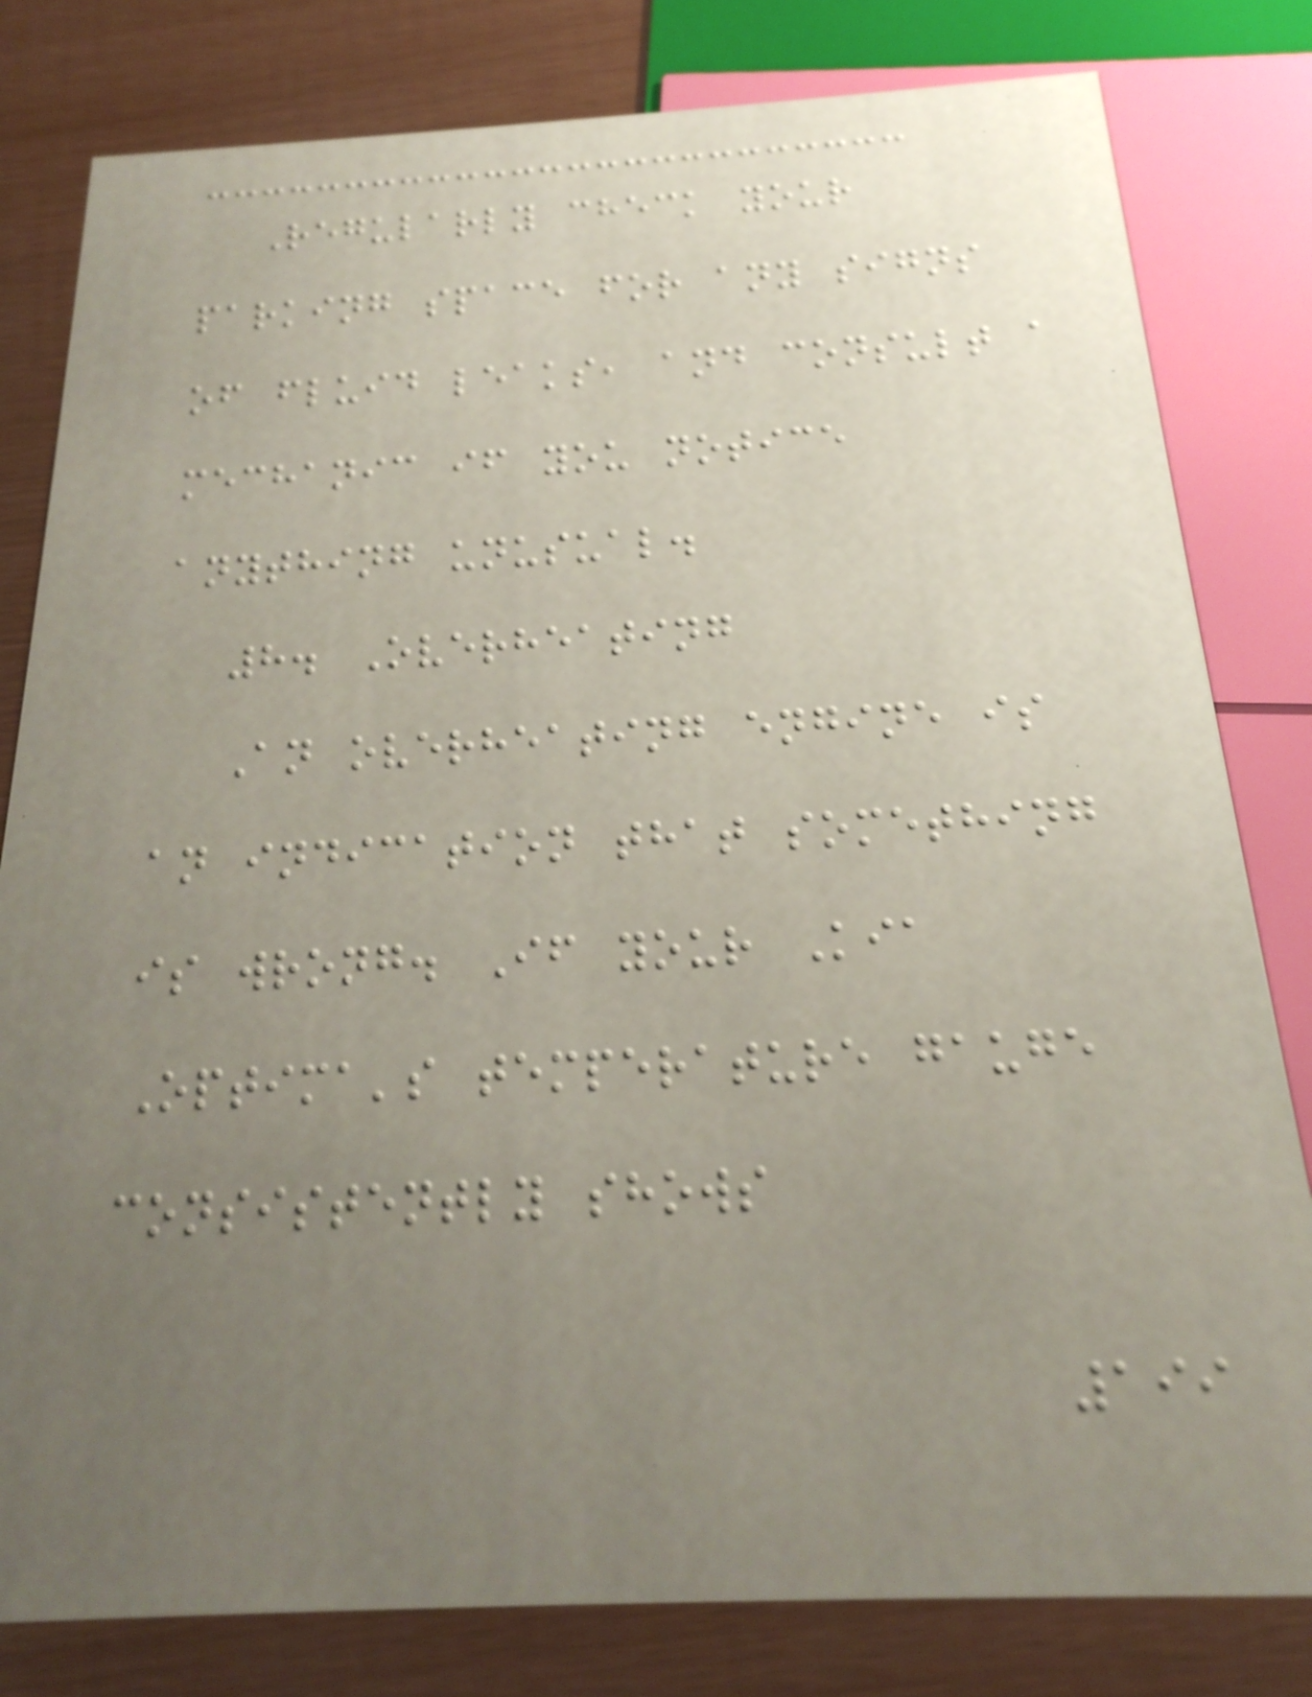Regularly check your
parking space for any signs
of fluid leaks, and consult a
mechanic if you notice
anything unusual.
8. Overheating
An overheating engine is
an indication that something
is wrong. If your Kia
Optima's temperature gauge
consistently shows
199
